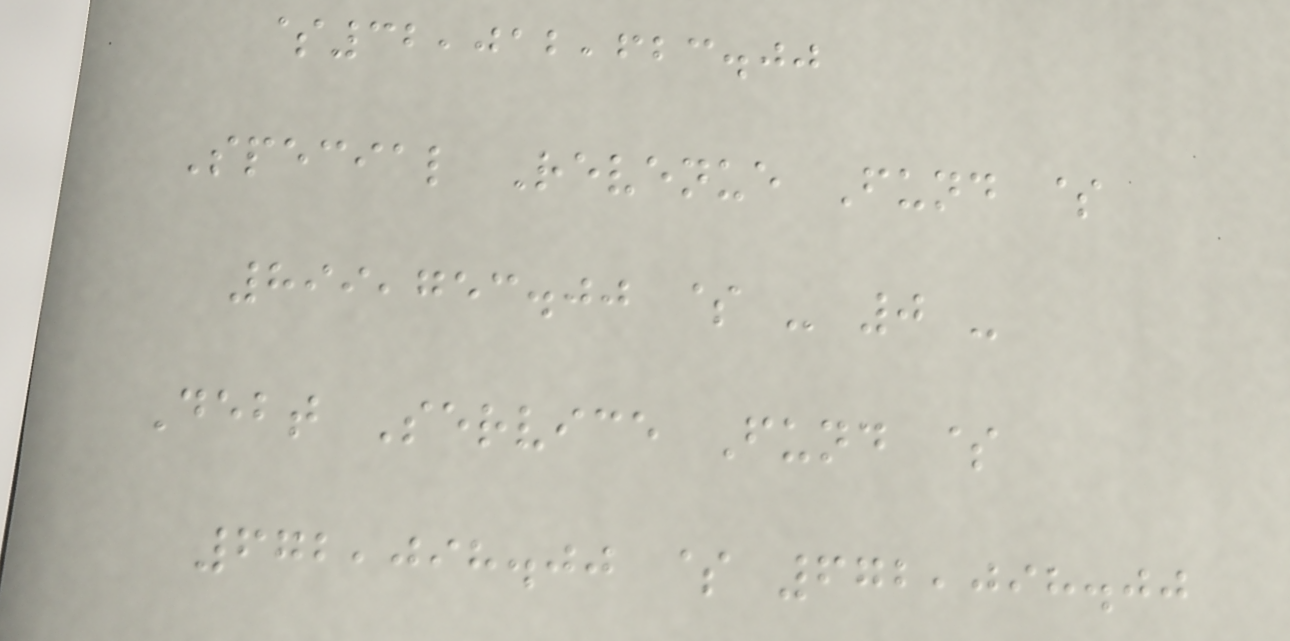$32,012,623.00
Special Revenue Fund $
899,753.00 $ - 0 -
Debt Service Fund $
672,098.00 $ 672,098.00
